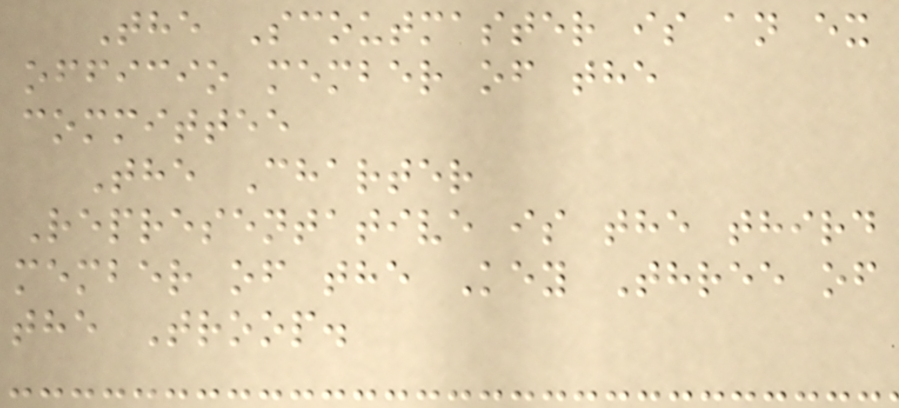The Scoutmaster is an ex
officio member of the
committee
The Charter
Representative is the third
member of the Key Three of
the Troop.
